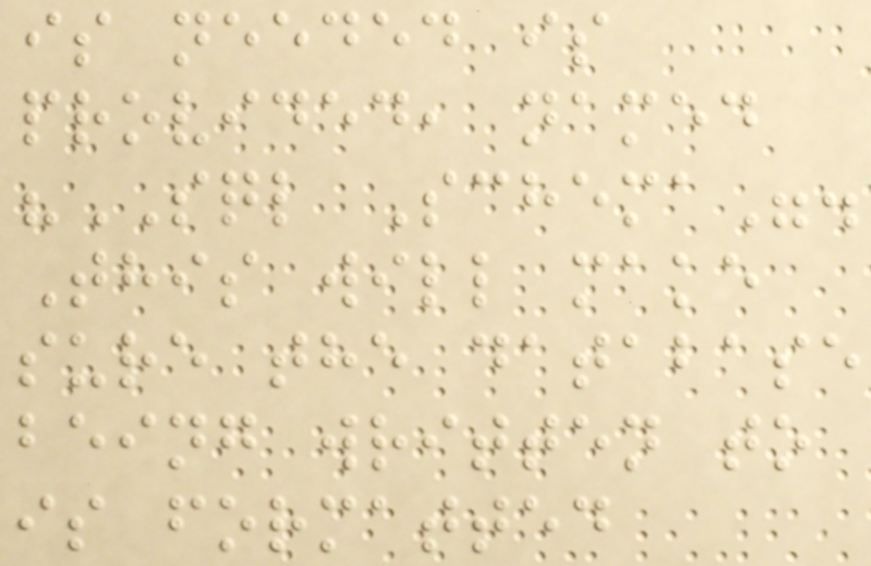is needed is
provided, named
"SQL Schema".
This will make
sure the database
being written to
is formatted
